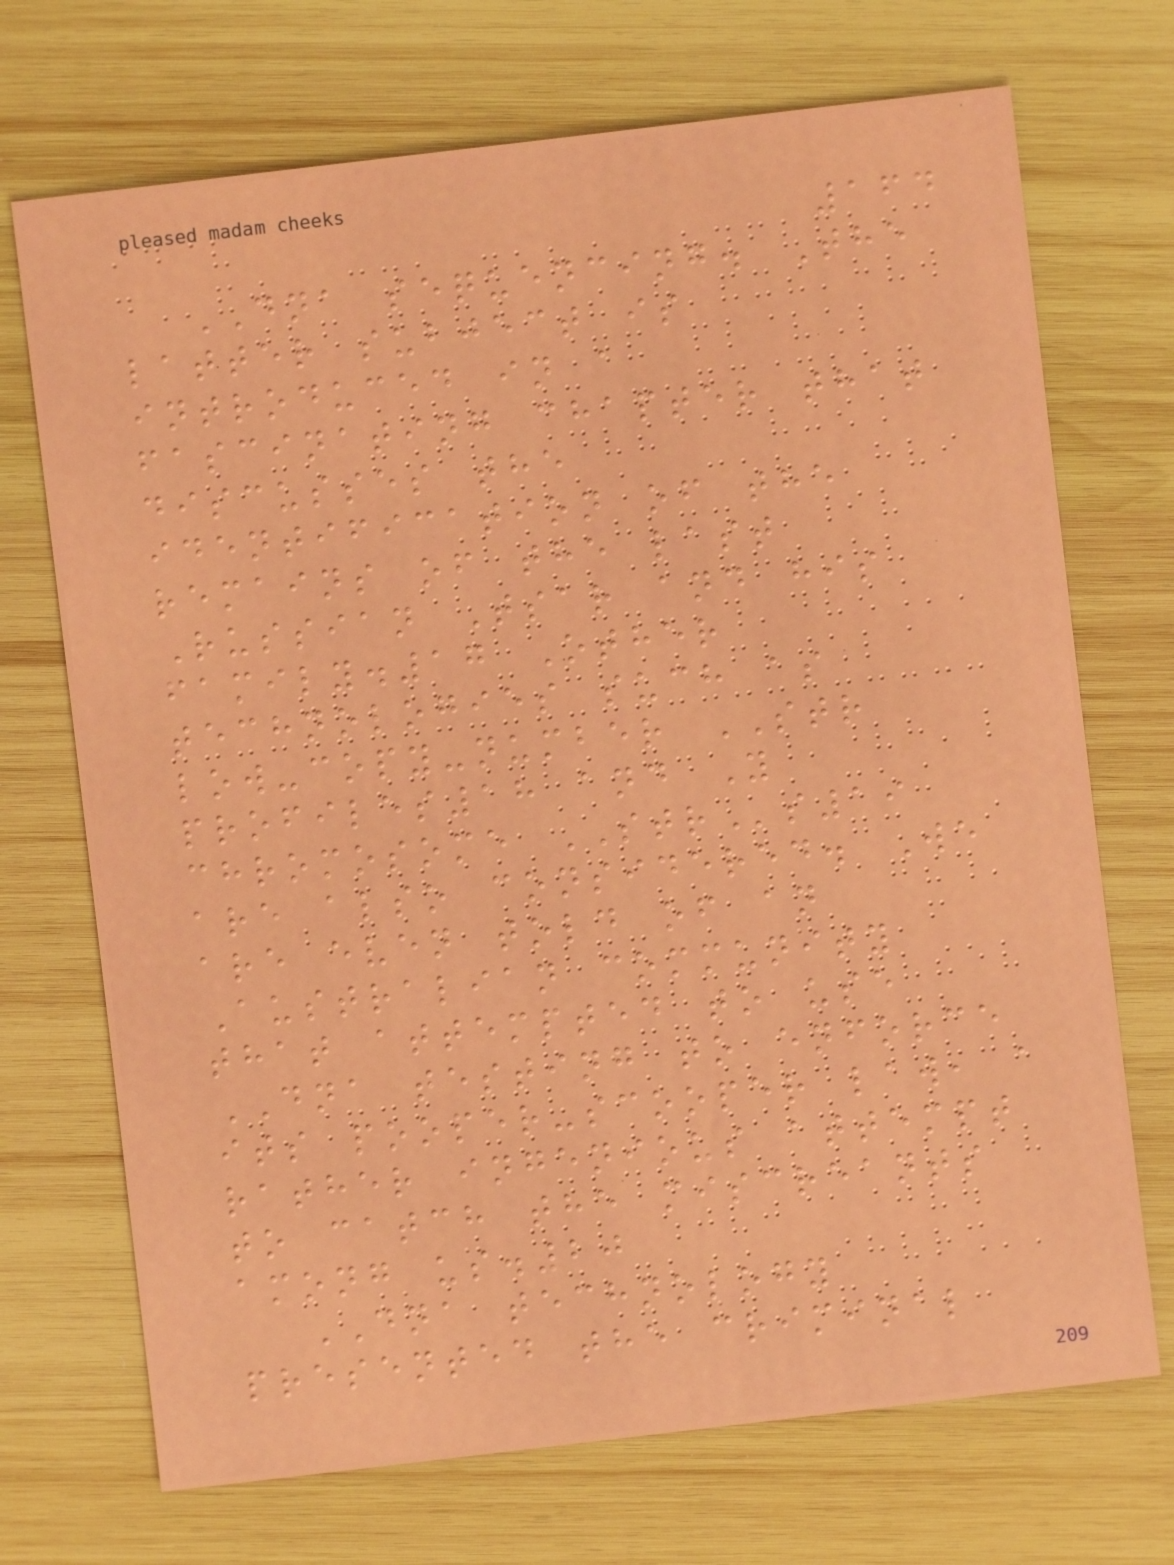164
DNA sequencing. The
latter subject is
introduced in a
fascinating chapter that
discusses the
identification of the
remains of the last
Russian Tsar and his
family.17 Other
technologies such as
low-copy-number STR
profiles18 and Y
chromosome STRs19
are also considered. We
are even told of an
Australian community
that attempted to use
DNA testing to enforce
its pooper-scooper law, a
rather ingenious attempt
to catch the miscreants
among us.20
DNA technology
presented the criminal
